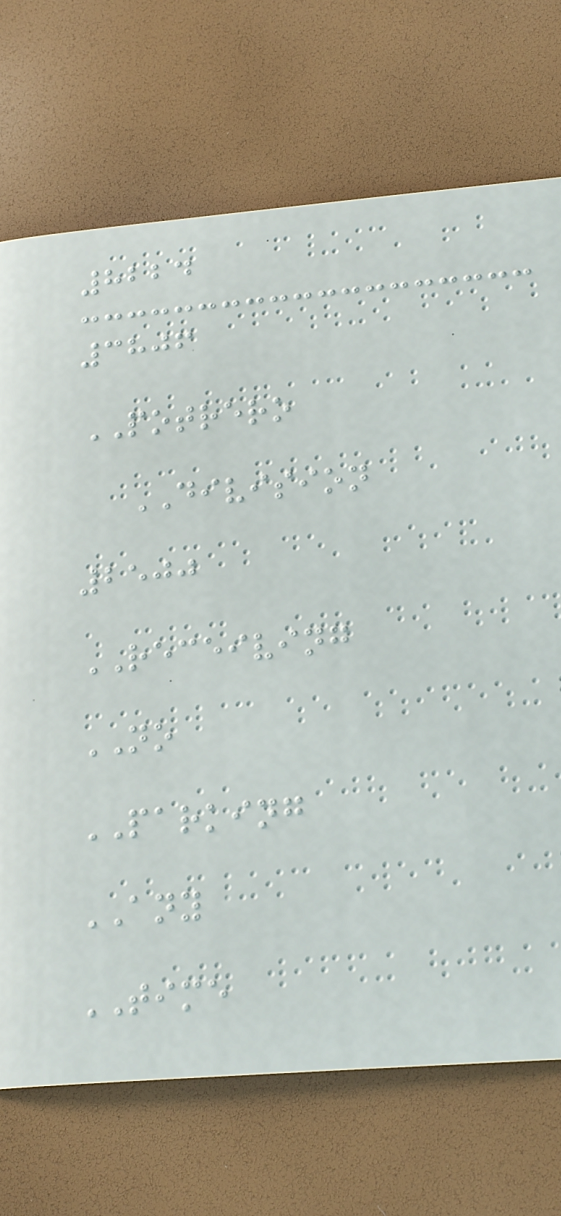8224
3806
POTRERO
DIVISION
2500
RECEIVING
NO
PARKING
ANY
TIME
